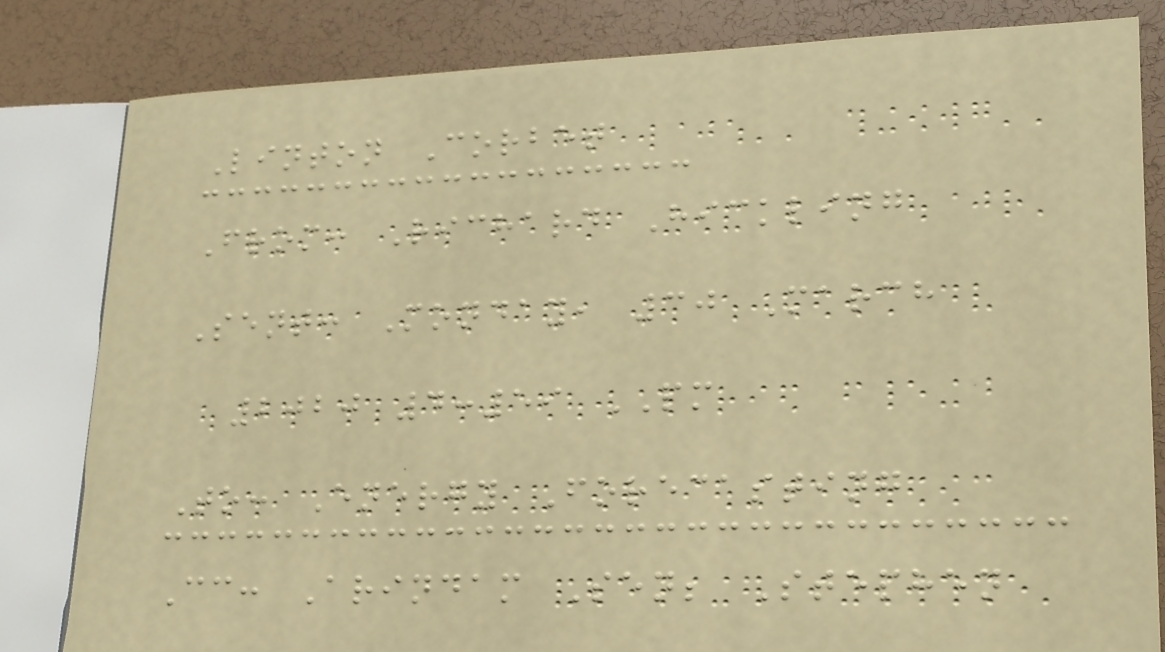Linton Corbet
From: Richard Hickling
Sent: Monday, 30 March
2020 4:59 PM
To: Energy Forecasting
Cc: Arindam Sen; Stephen
